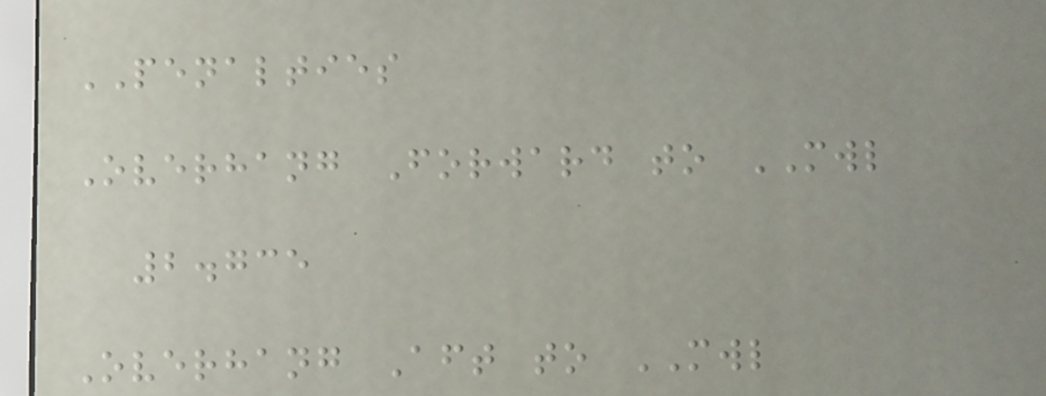PENALTIES
Overhang Forward to MWL
2.735
Overhang Aft to MWL
